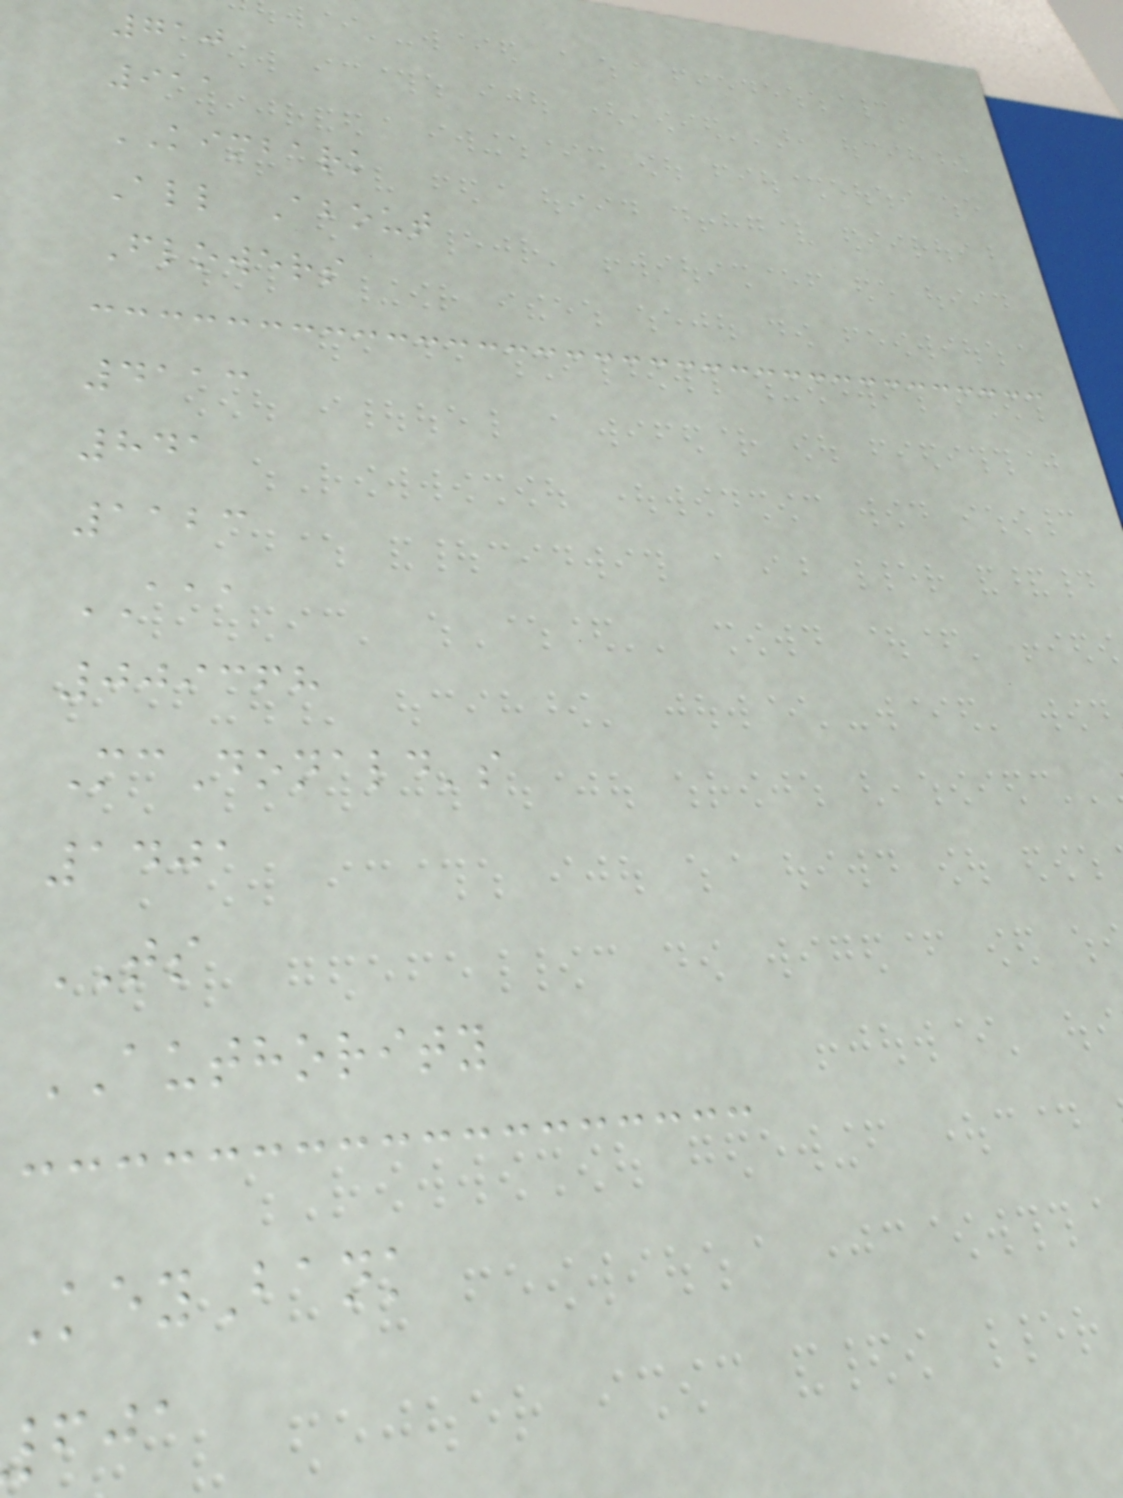710
911
KIMBARK
All About
Flowers
4113
841
1123
AAA
009368
McDonald's
1401
TS
AUTHORITY
KeyBank
